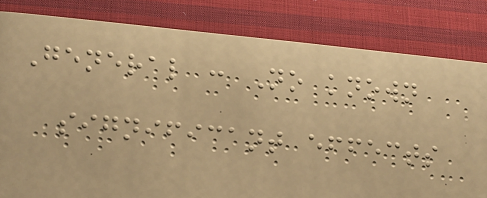General : No known
significant effects
